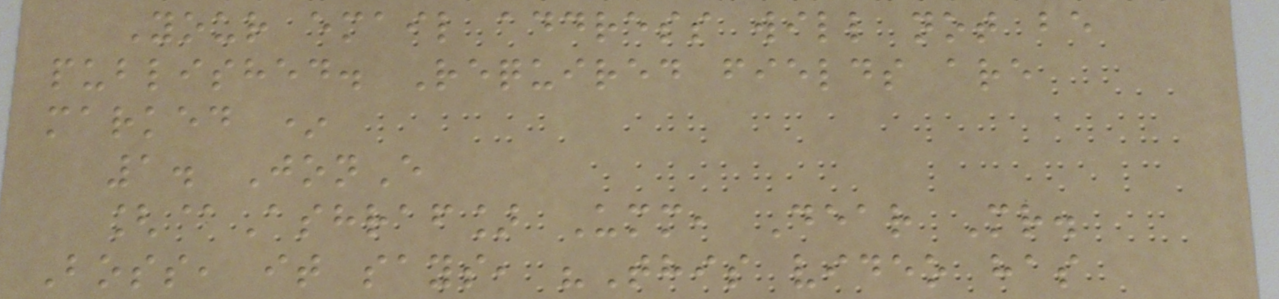Your email address will not be
published. Required fields are
marked *
1. JonE
[@Ashraf] Umm, Dear Mr.
Boss, it says, "This video has
